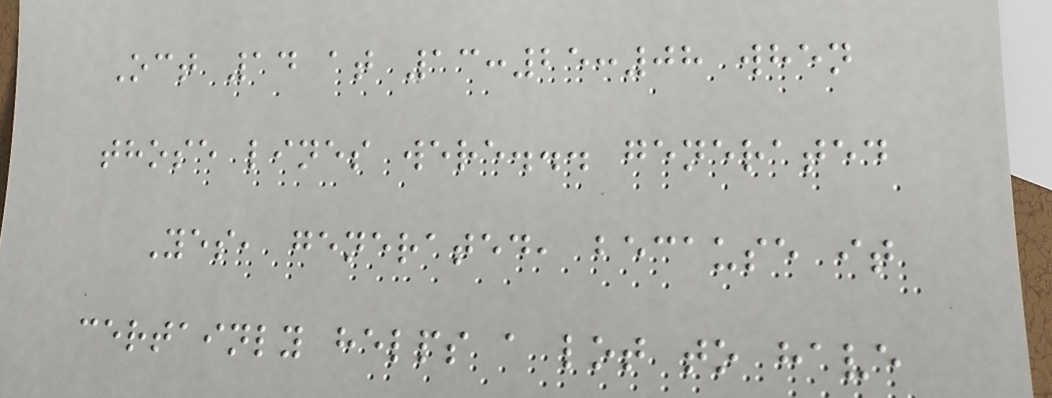Oct 14 at 13:25:08 when
those lines were... generated
Yes, generated, because it
certainly helps a lot to have
